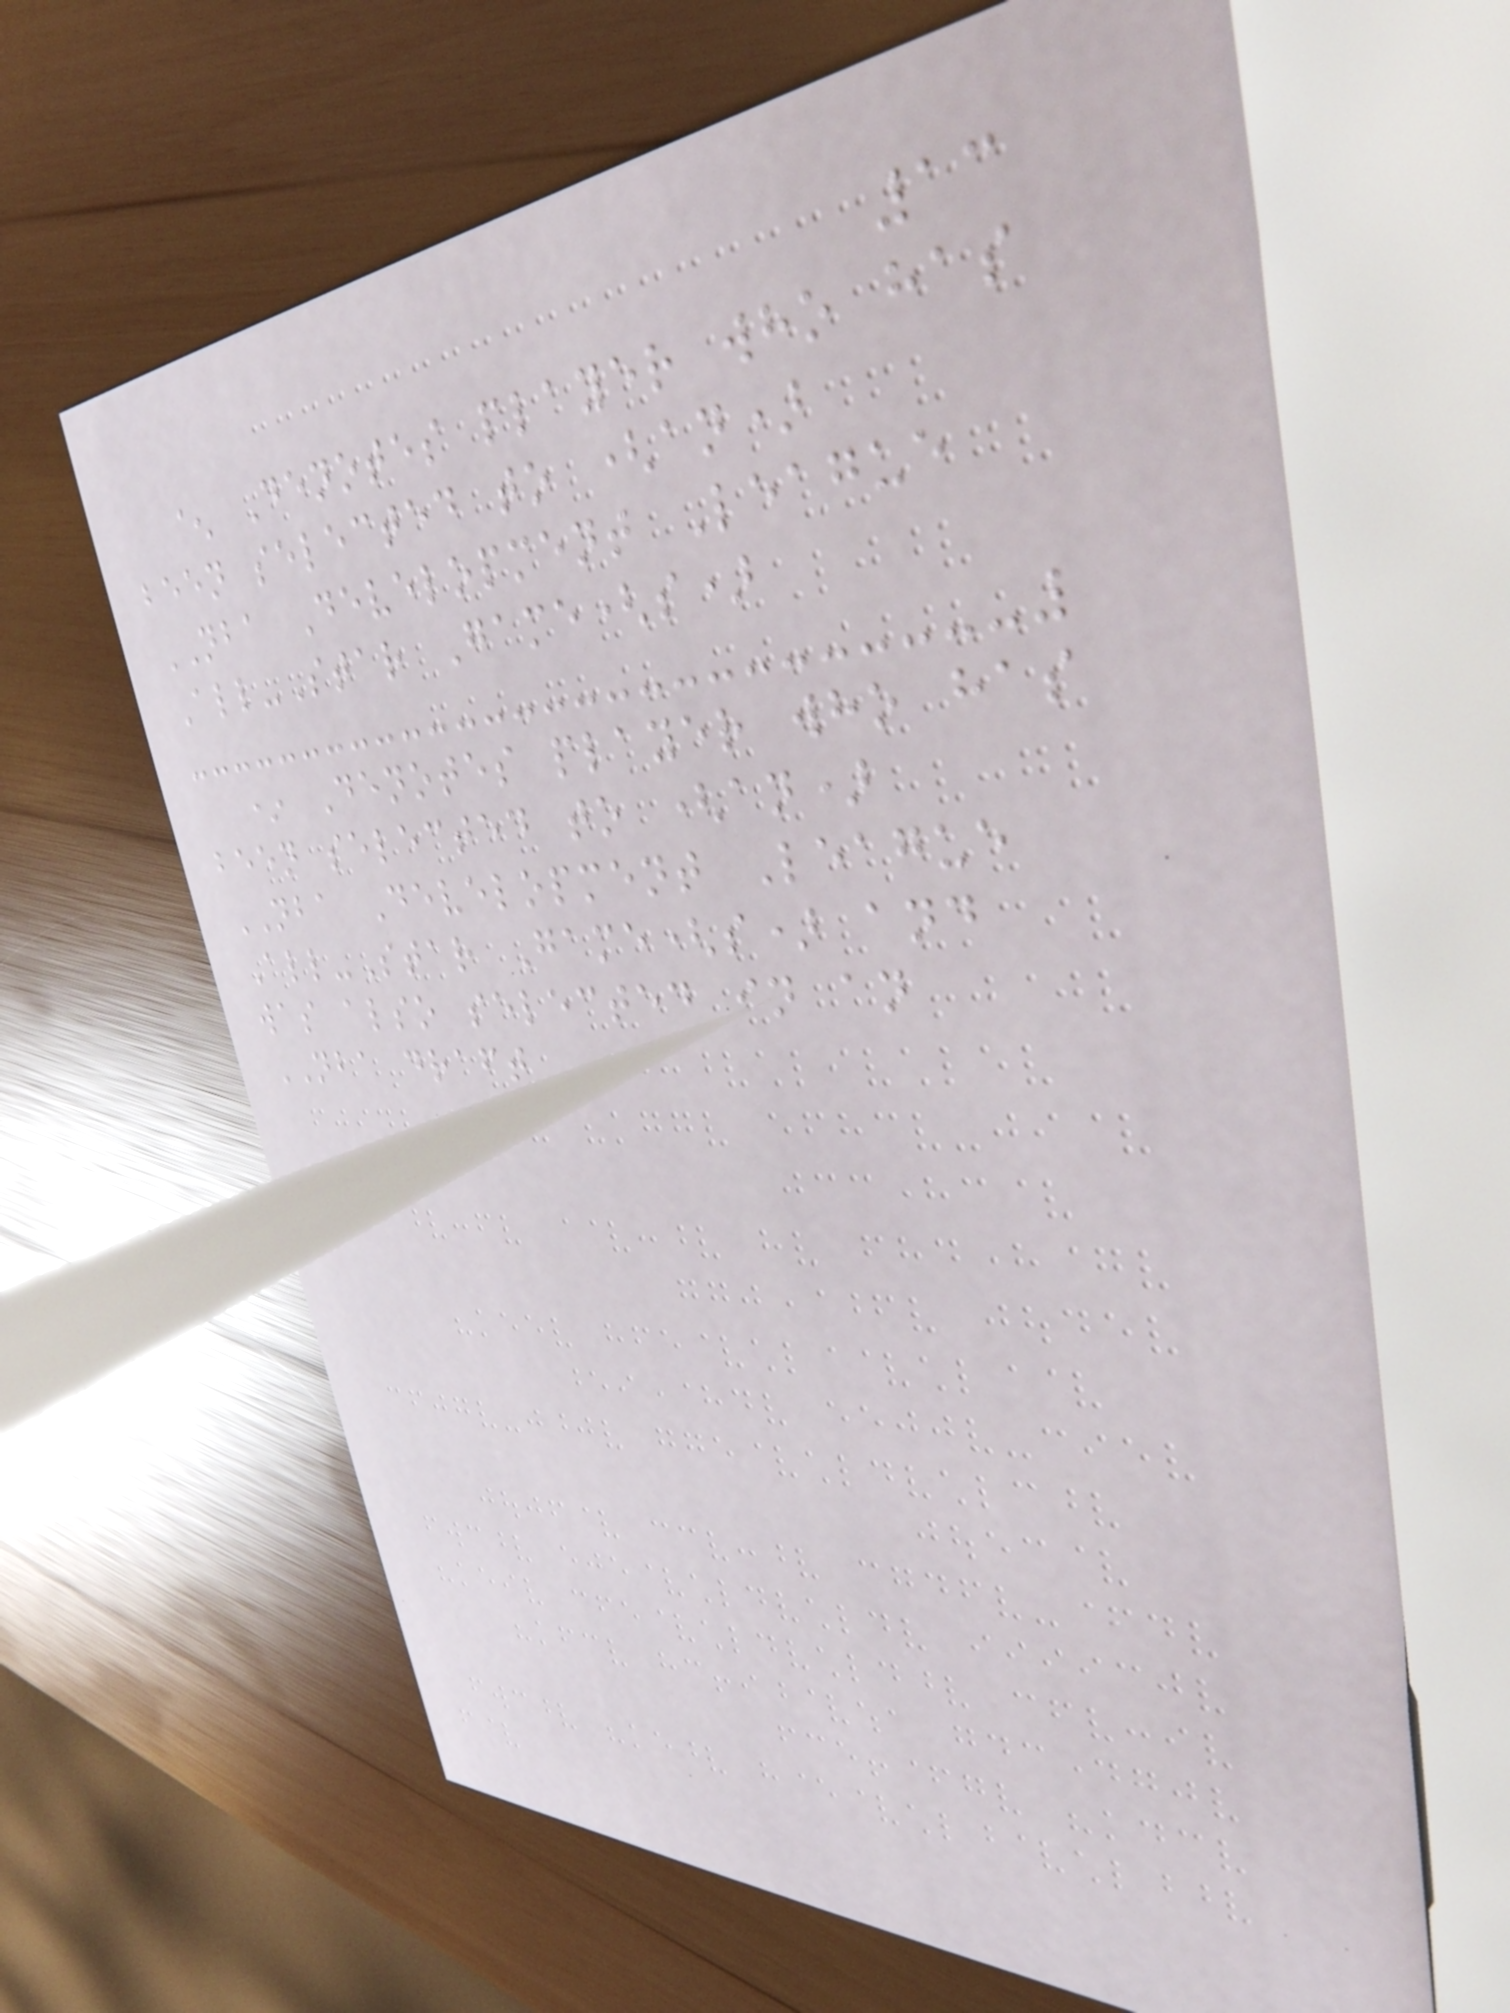13
^ Denotes player who has
been selected to (an)
NBA Development League
All-Star Game(s)
* Denotes player who has
been selected to (an)
NBA Development League
All-Star Game(s) and
was also selected in an
NBA draft
